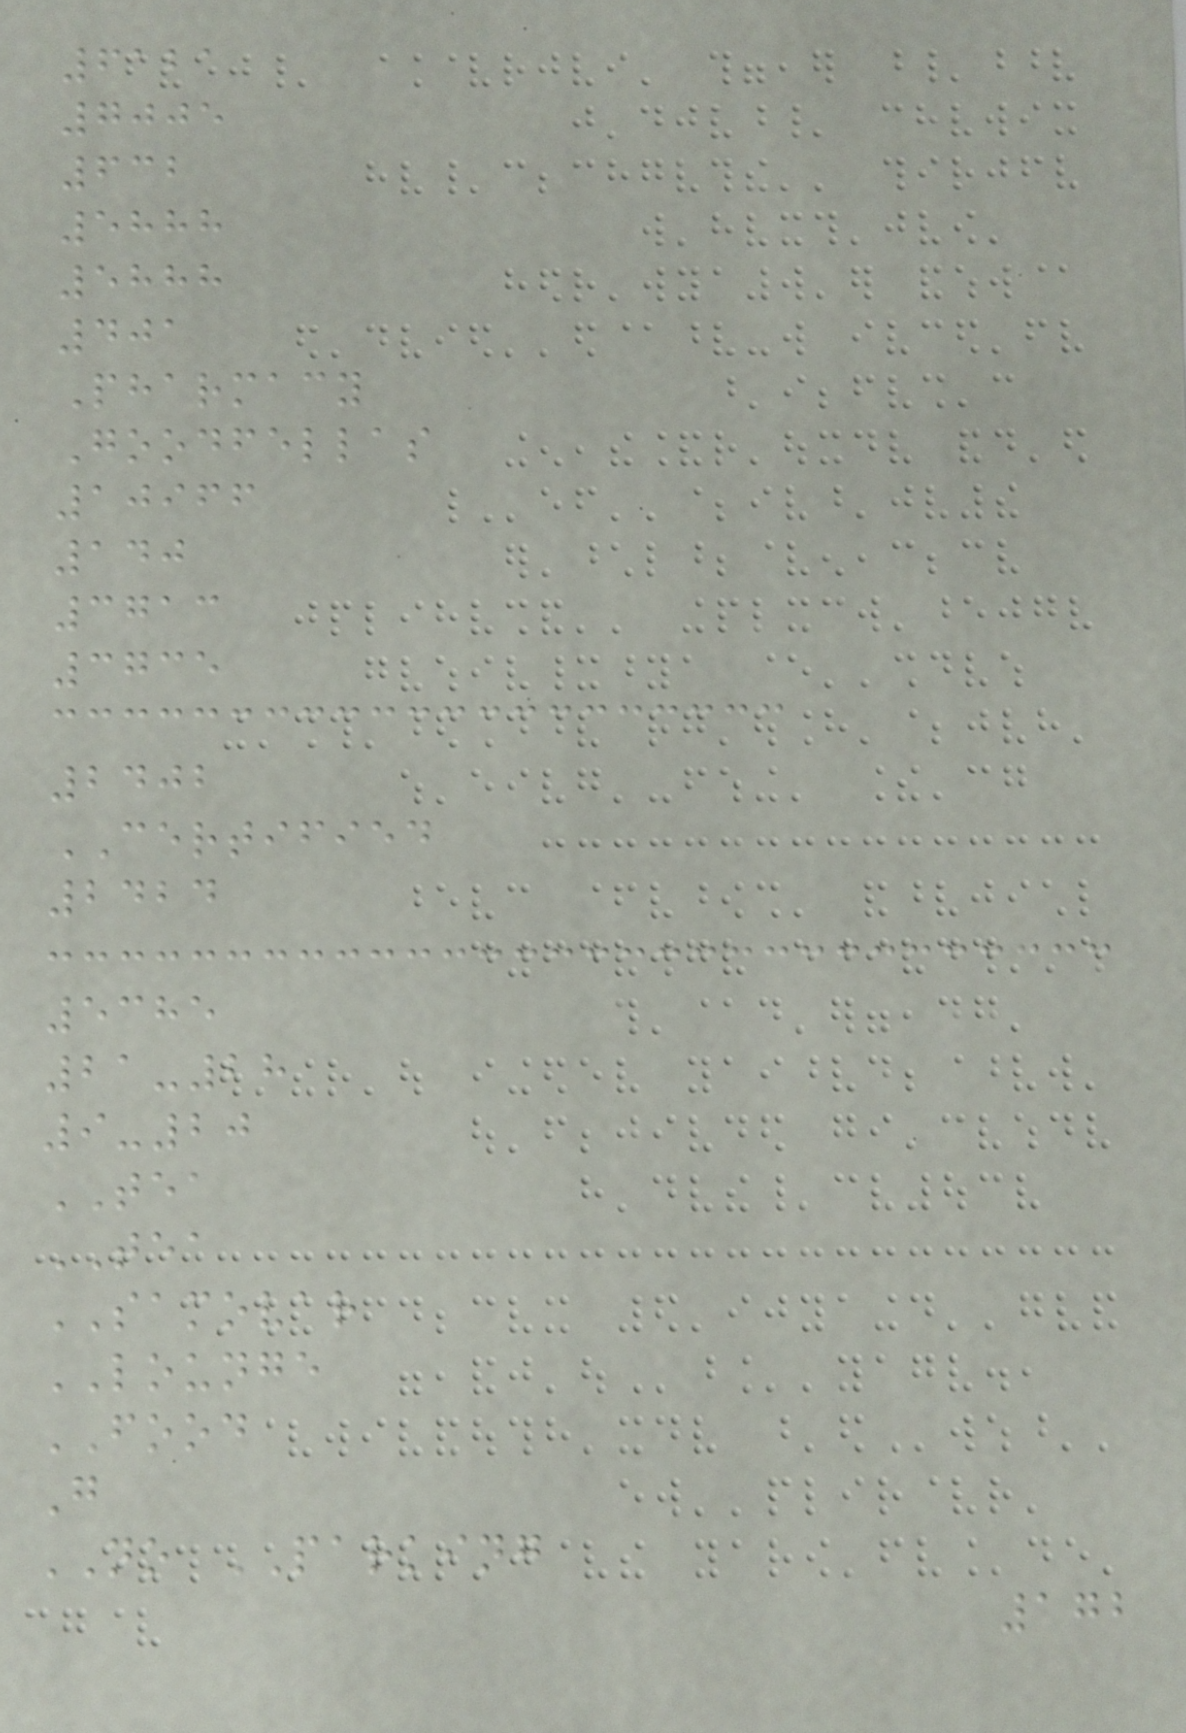6121
7005
632
5888
5888
401
Pharmacy
Goodfellas
10966
140
3713
3735
2402
CERTIFIED
2424
5385
21-28
9-20
TEA
TEA
SAMOVAR
LOUNGE
FOOD
G
NO PARKING
172
